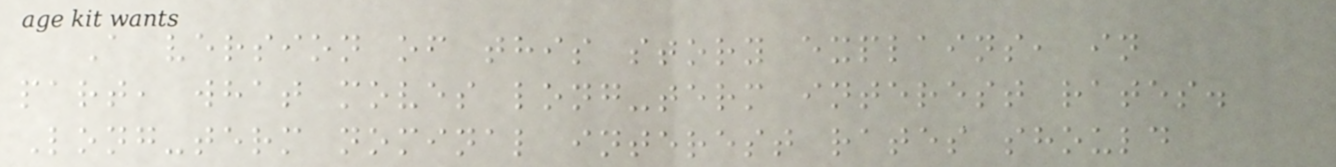A version of this story explains, in
part, what moves long-term interest rates.
Long-term nominal interest rates should
